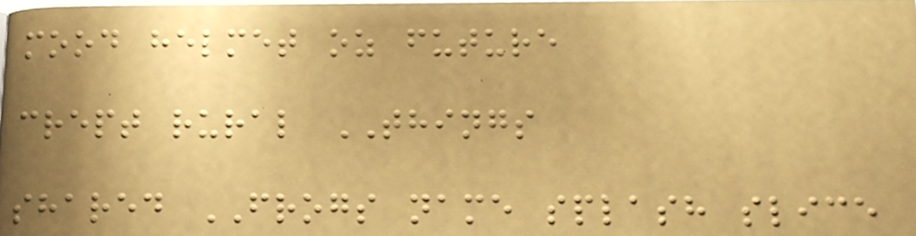mood helmet oz future
crept rural THINGS
shared FROGS name splash slice
